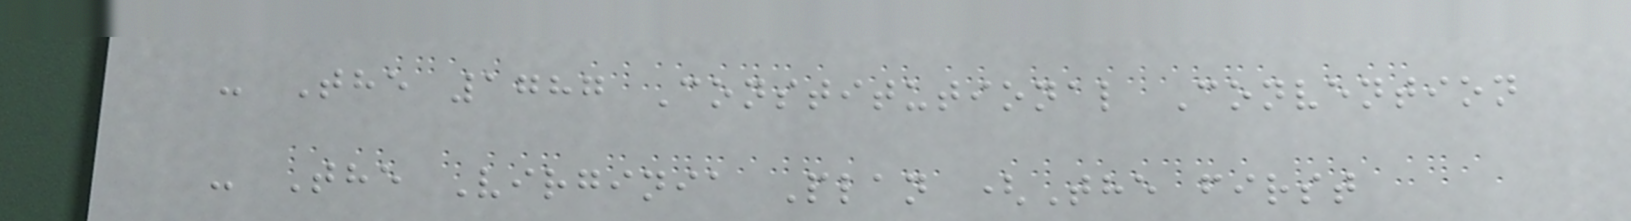- The 1787 Constitutional Convention
- The Virginia Plan (The first
